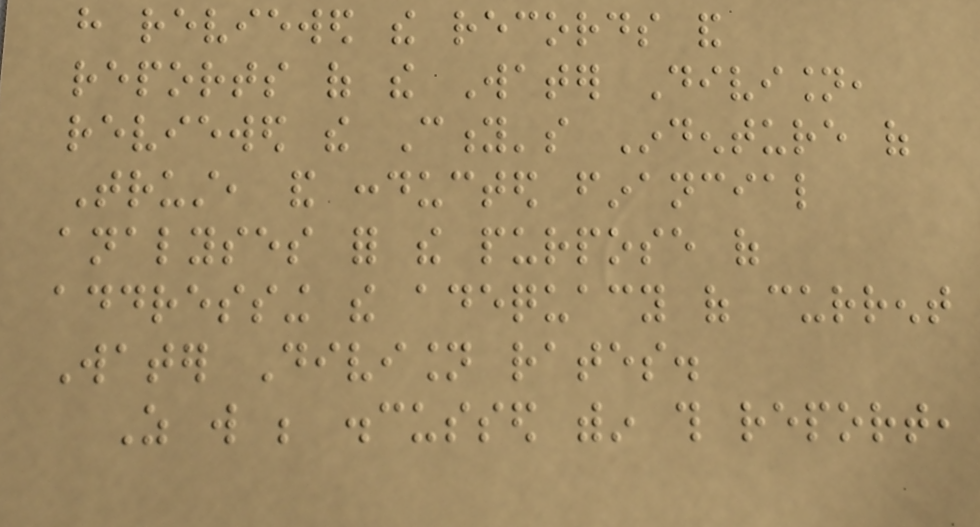have reviewed the records and
reports of the Water Division,
reviewed the City's Indenture of
Trust, and conducted financial
analyses for the purpose of
addressing the adequacy of current
Water Division rates.
As will be discussed within this report,
